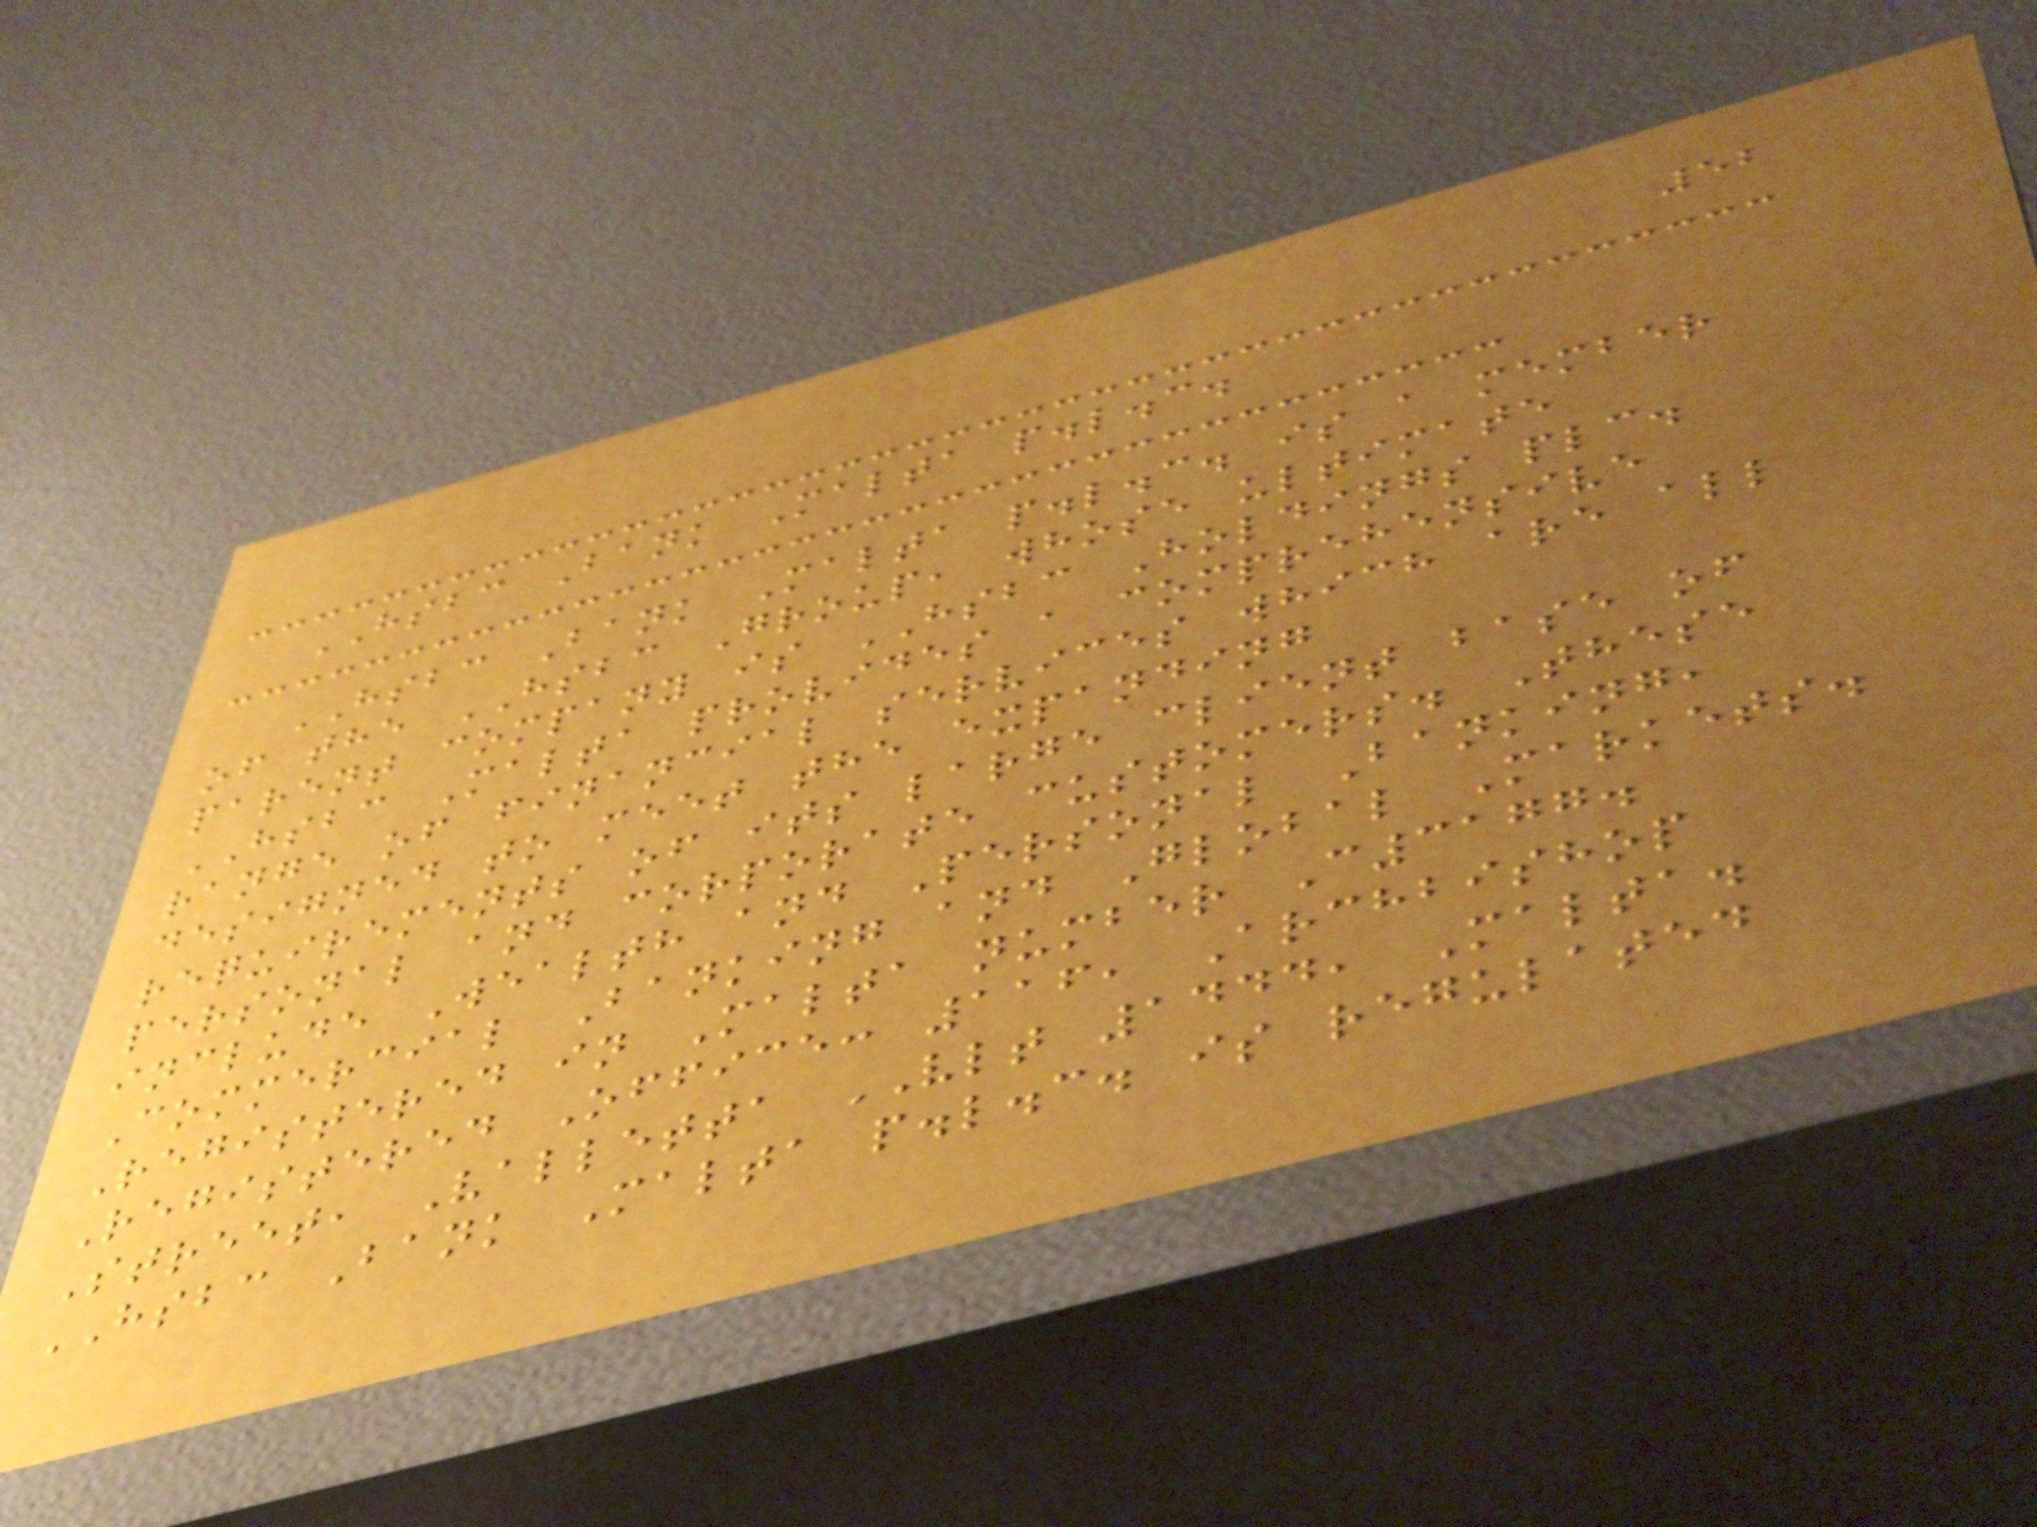52
HSBC Bank Malta p.l.c.
HSBC Bank Malta p.l.c. is a member
of the HSBC Group, whose ultimate
parent company is HSBC Holdings plc.
HSBC Malta provides a comprehensive
range of financial services which are all
designed to meet the expanding
requirements of its large client base of
personal and corporate customers. These
include Wealth and Personal Banking,
Commercial Banking and Global Markets.
Registered in Malta number C3177.
Registered Office: 116, Archbishop
Street, Valletta VLT 1444, Malta.
HSBC Bank Malta p.l.c. is regulated
